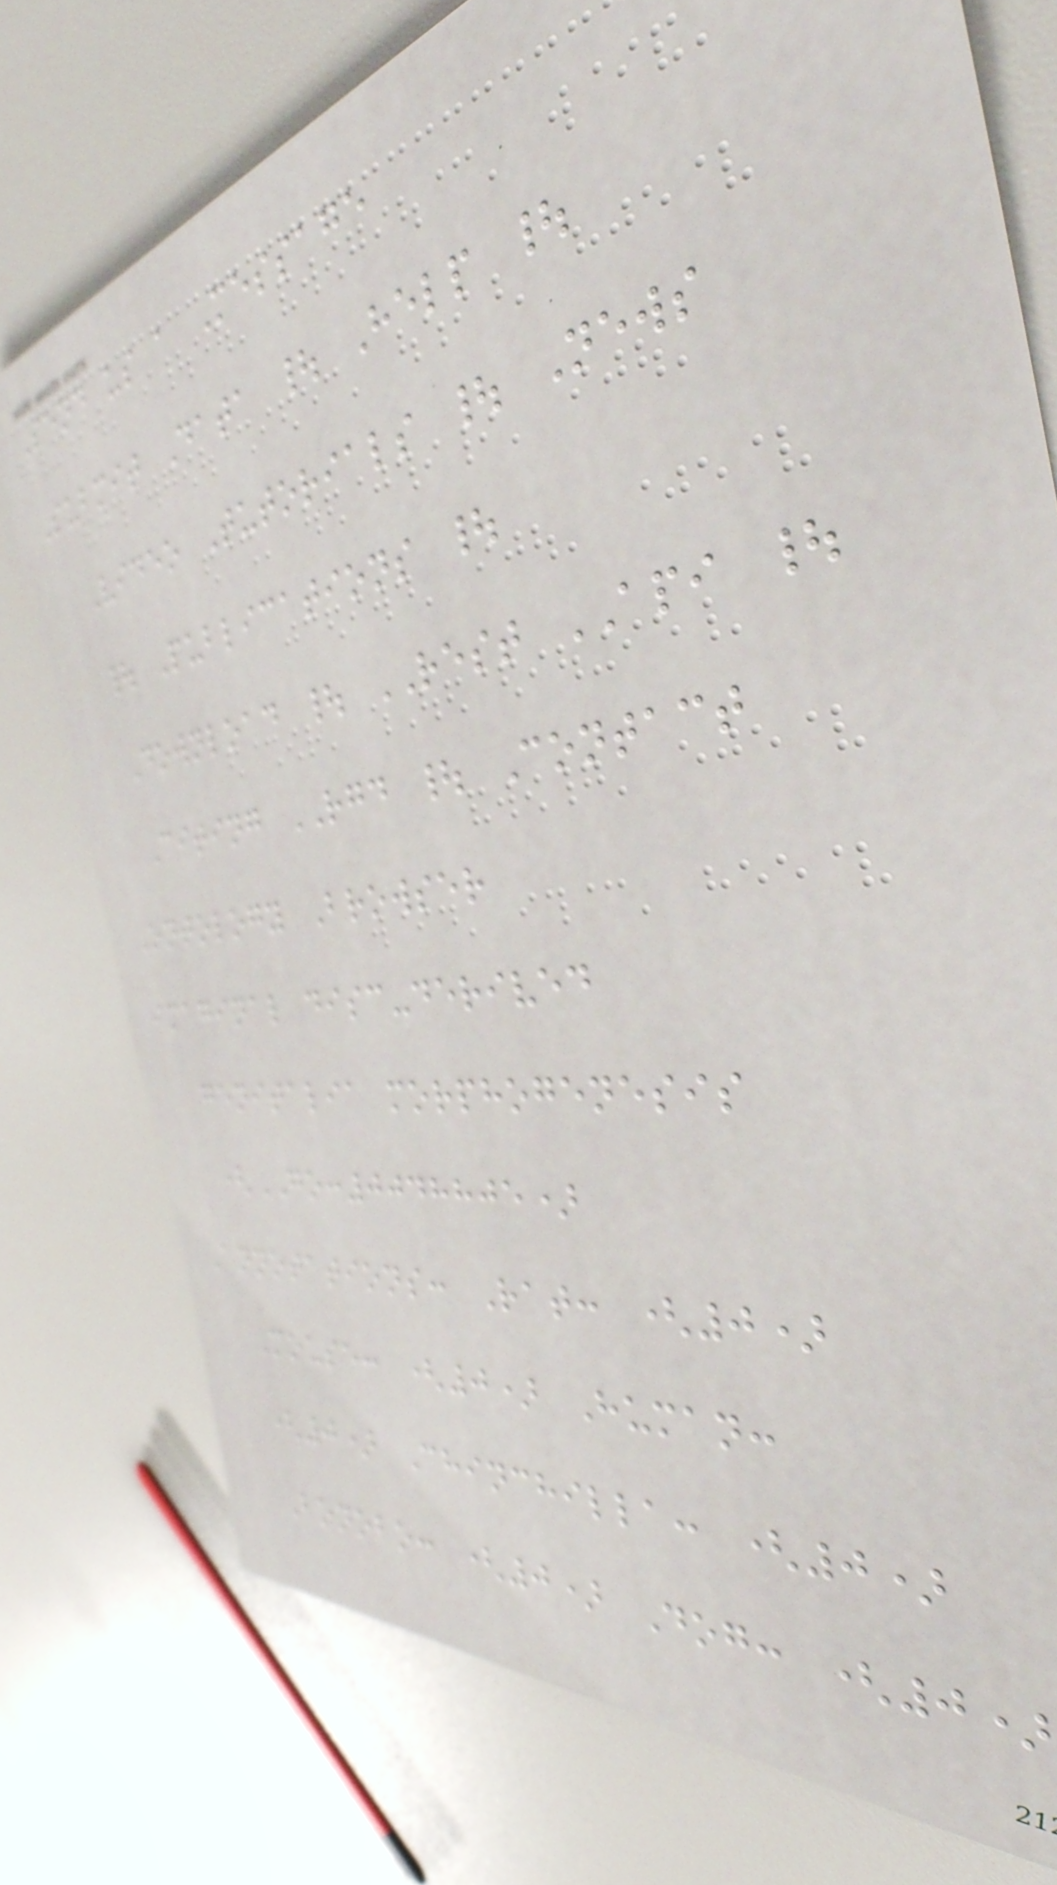Send us a Message
Submit Data | Help |
Video Tutorials | News
| Publications |
Download | REST API |
Citing RGD | Contact
Ontology Browser
imaginal disc-derived
genitalia morphogenesis
(GO:0048805)
Annotations: Rat: (0)
Mouse: (0) Human:
(0) Chinchilla: (0)
Bonobo: (0) Dog: (0)
